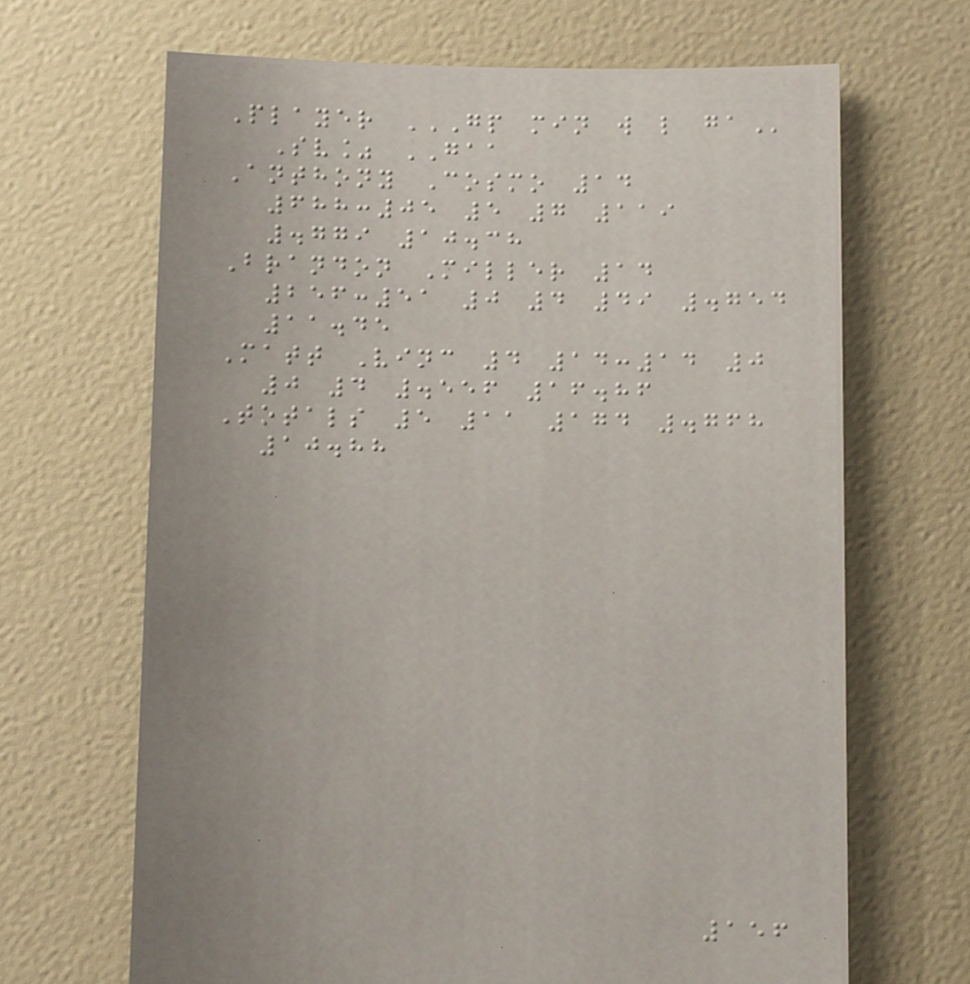Player GP MIN W L GA
Sv% GAA
Anthony Cosmo 14
688:05 5 7 119
.779 10.38
Brandon Miller 14
256:51 0 4 49 .754
11.45
Matt Vinc 4 14:14 0
0 4 .556 16.86
Totals 5 11 174 .768
10.88
156
